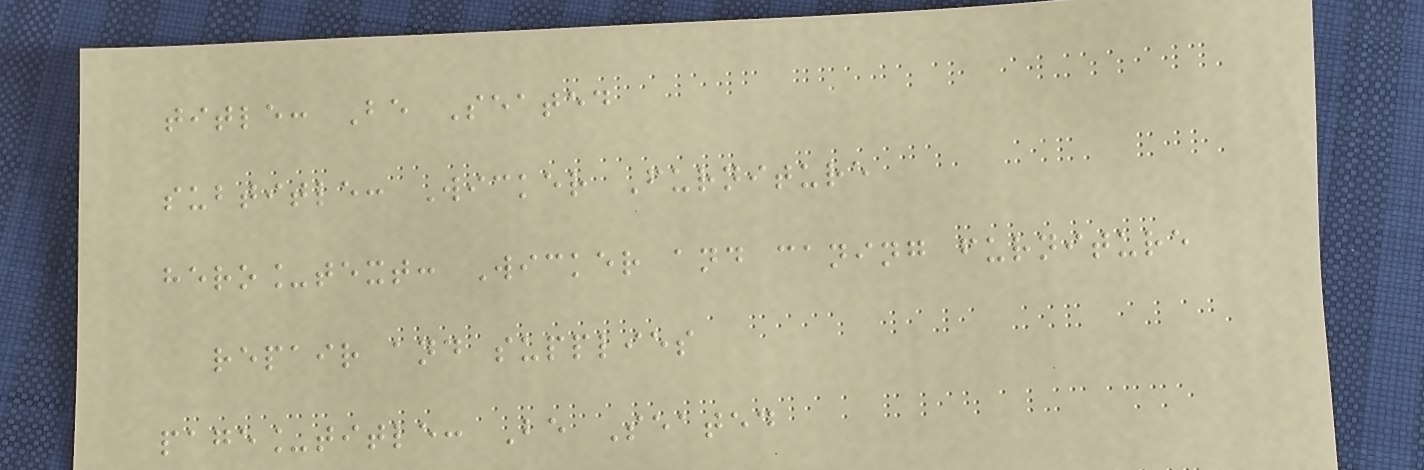title: Be Seated
subtitle: Wicker Furniture
hero_text: Wicker and caning furniture
repair and supplies
page_title: Be Seated
